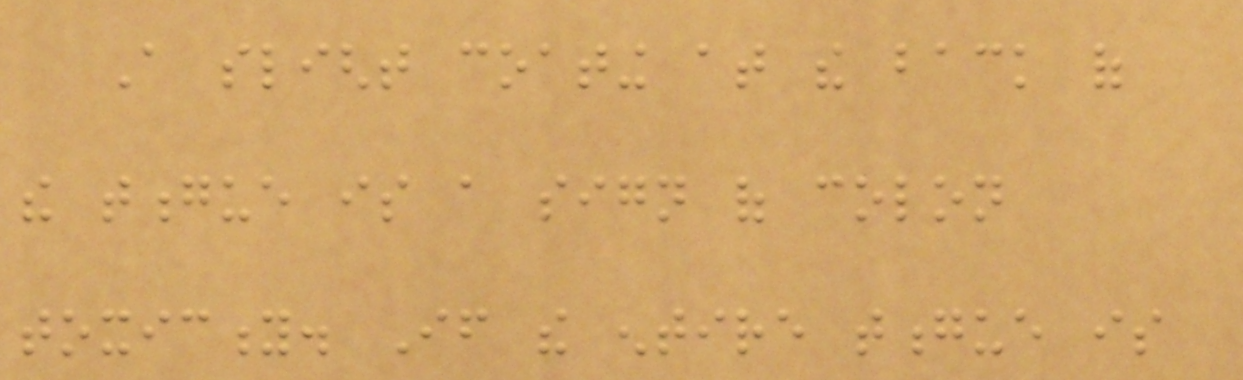A slight coating at the back of
the tongue is a sign of colon
toxicity. If the entire tongue is
